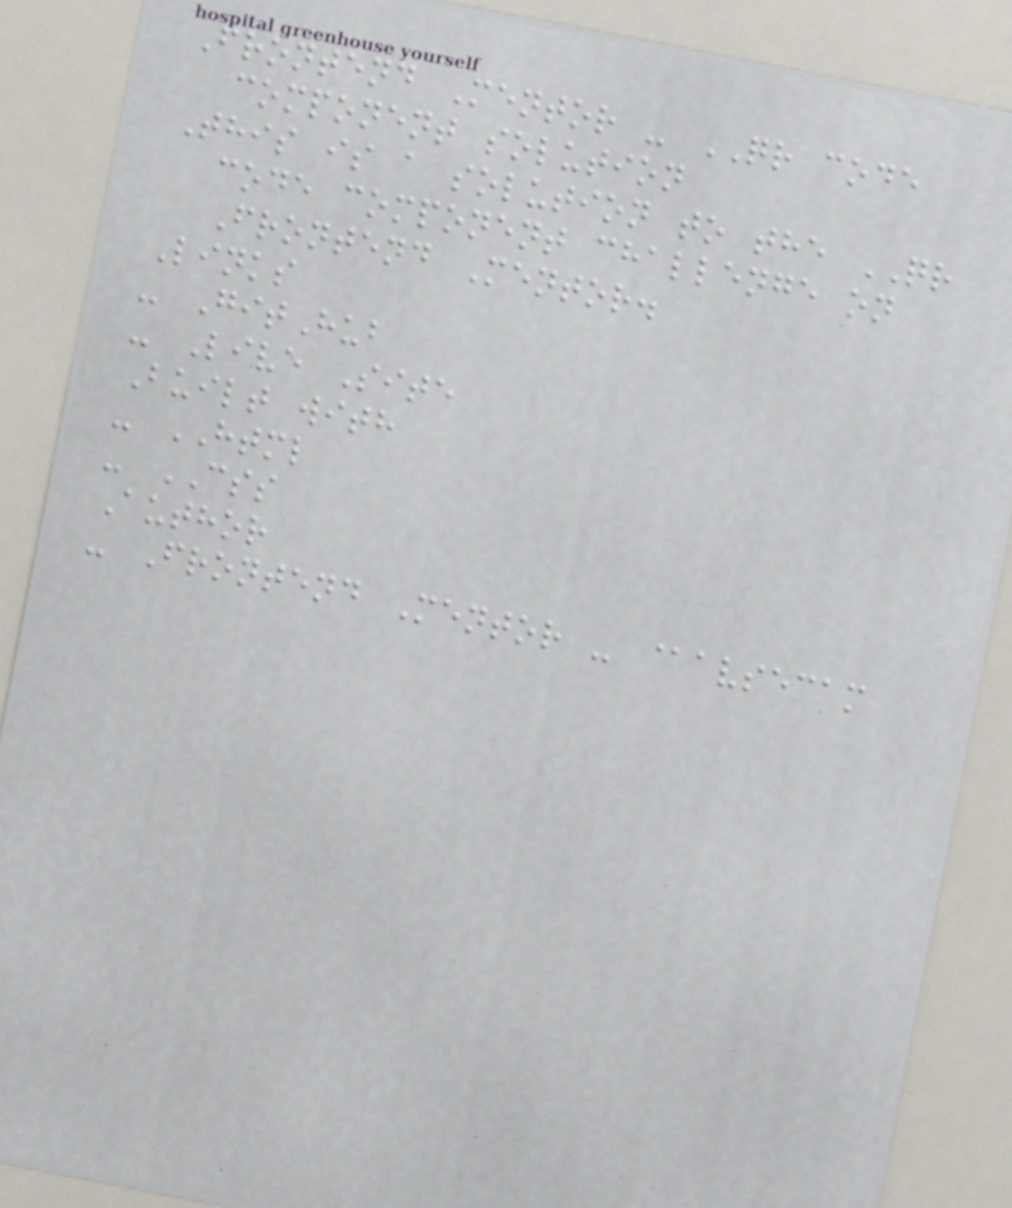Frontend Mentor - QR code
component solution
This is a solution to the QR
code component challenge on
Frontend Mentor.
Links
- GitHub
- Live Site
Built with
- HTML
- CSS
Author
- Frontend Mentor - @avsecam
